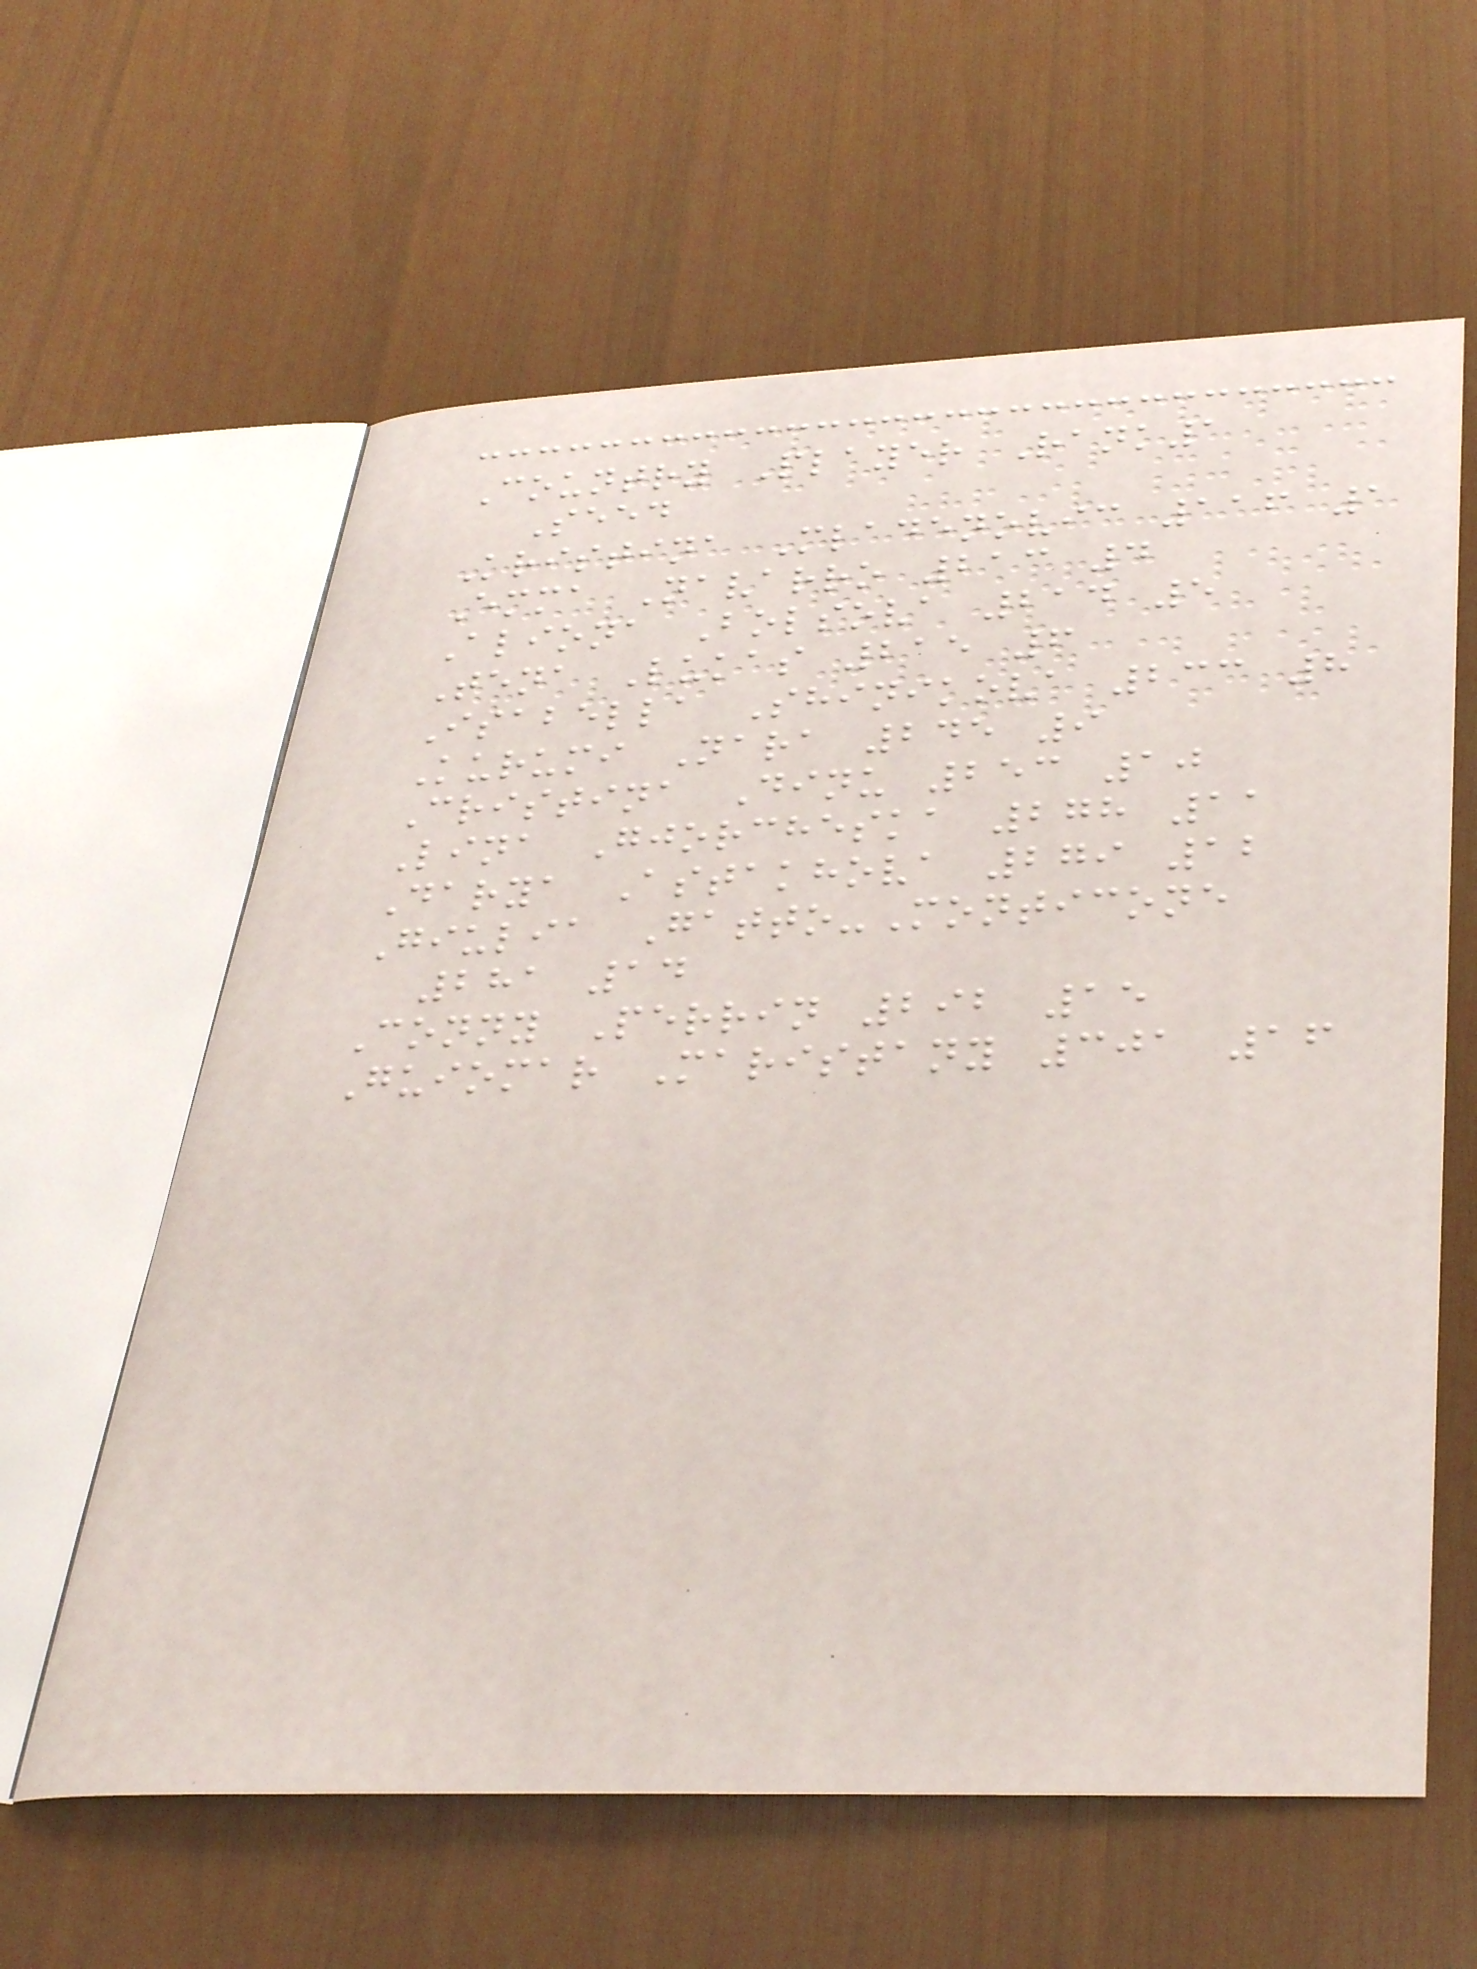Country Player Rank1
Seed
Kristina Mladenovic 116 1
Emma Navarro 213 4
Aliona Bolsova 214 5
Tena Lukas 215 6
Isabella Shinikova 233 8
Kurumi Nara 245 9
Cristina Dinu 253 10
Lina Gjorcheska 278 11
Darya Astakhova 279 12
Giulia Gatto-Monticone
281 14
Conny Perrin 292 15
Guiomar Maristany 301 16
